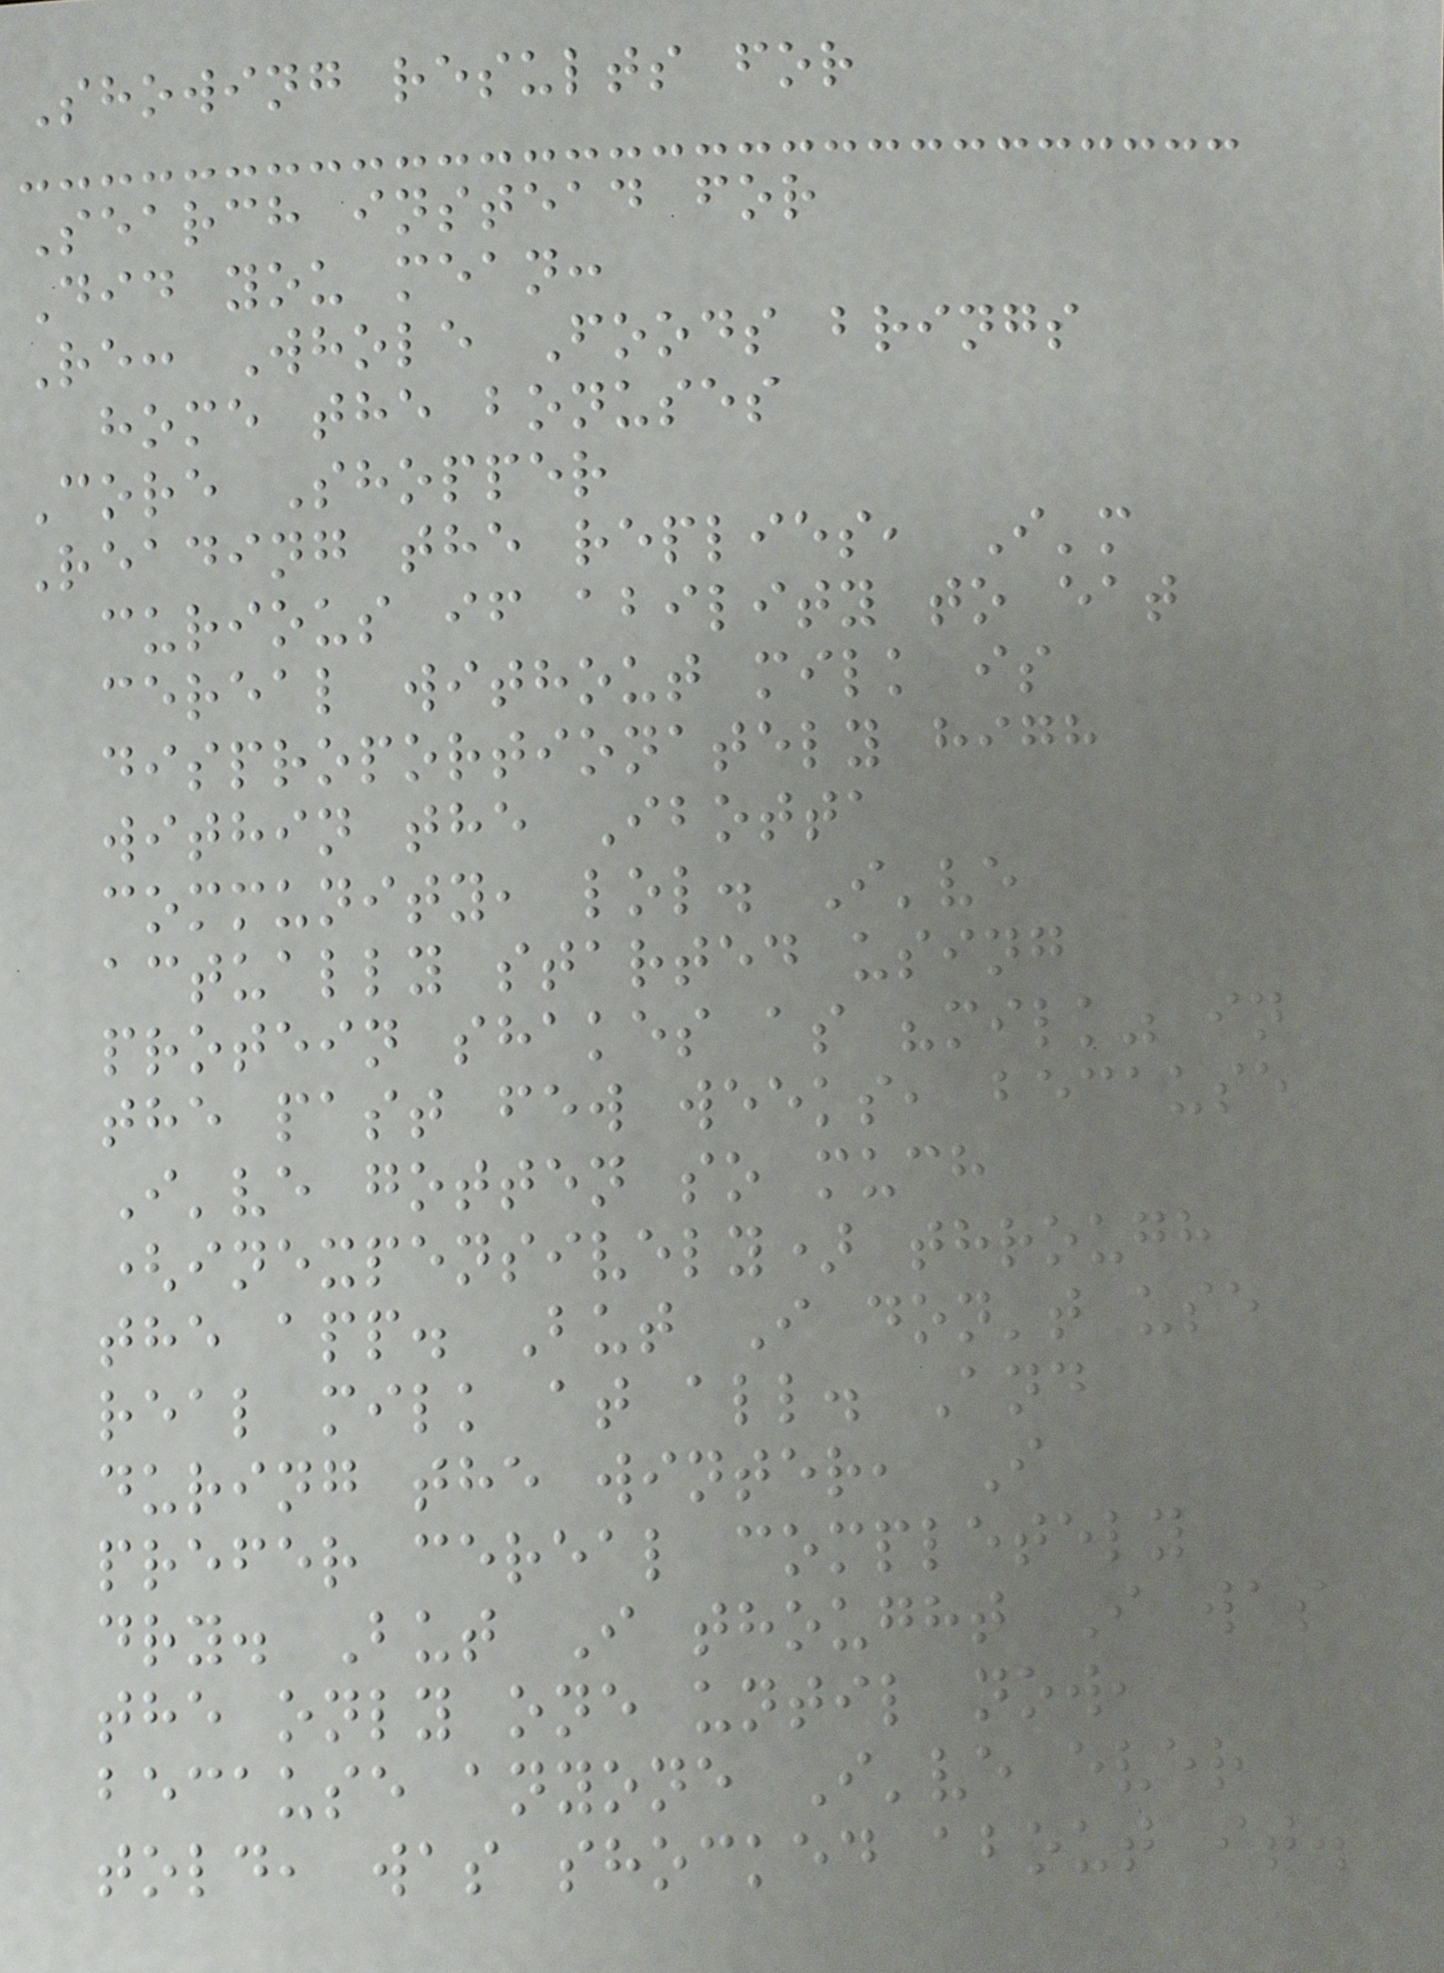Showing results for
Search instead for
Did you mean:
Re: Whole Foods brings
home the bonuses
Core Shopper
Reading the replies, I'm
curious if ability to eat
cereal without milk is
disproportionately high
within the Ibotta
community, lol. I've
actually started using
protein shakes as "milk" in
the past few weeks, because
I've gotten so much
(inexpensively) through
the app. But I don't use
real milk at all. And
during the winter, I
prefer cereal completely
dry. But I thought I was
the only one until now,
because anyone I've ever
told, was shocked about it.
